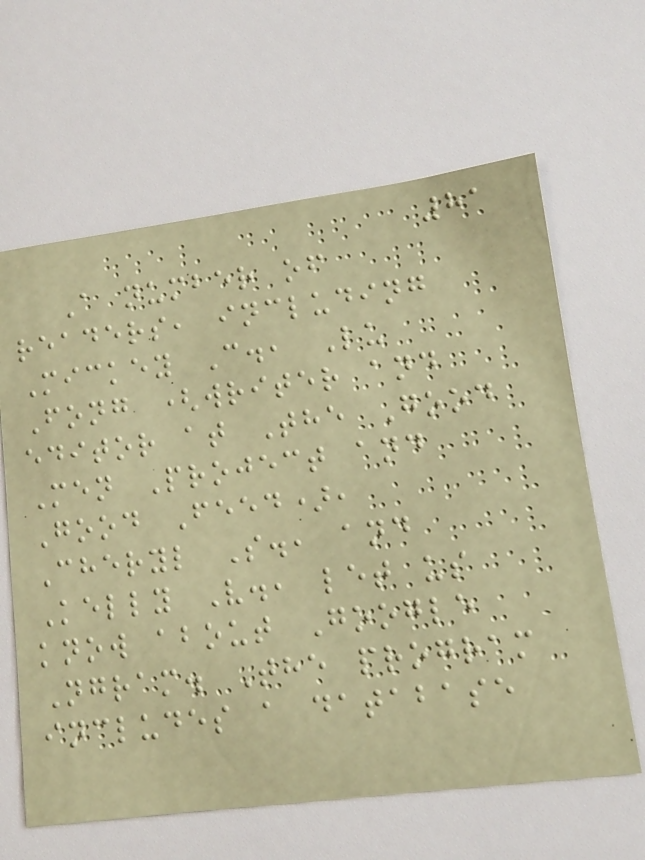81
A number of
readers, including
Mickey C., Lu
Fong (writer and
editor at The Good
Men Project and
Good Feed),
Cheryl S., and
Kelly V., let us
know about Google
Ngram. The program
includes a database
